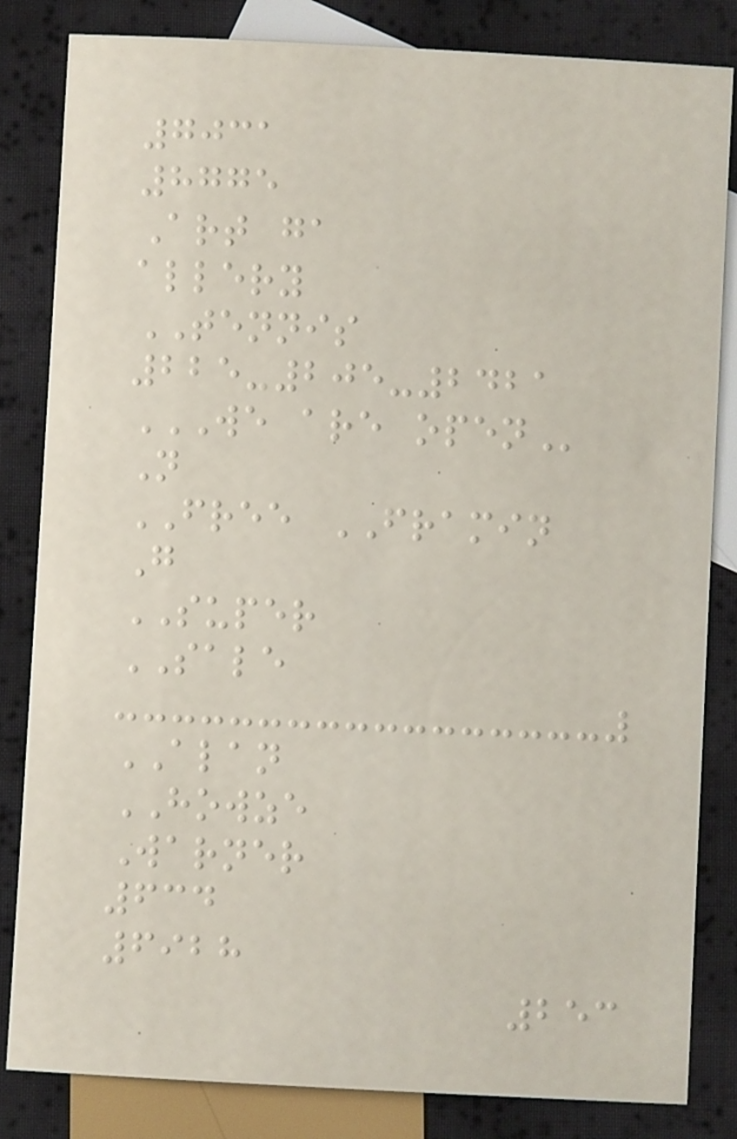7031
8775
Art ga
allery
TENNIS
225-205-2421
WE ARE OPEN
N
FREE FRAMIN
G
SUPER
SALE
ALAN
HOWZE
Warner
634
6928
253
